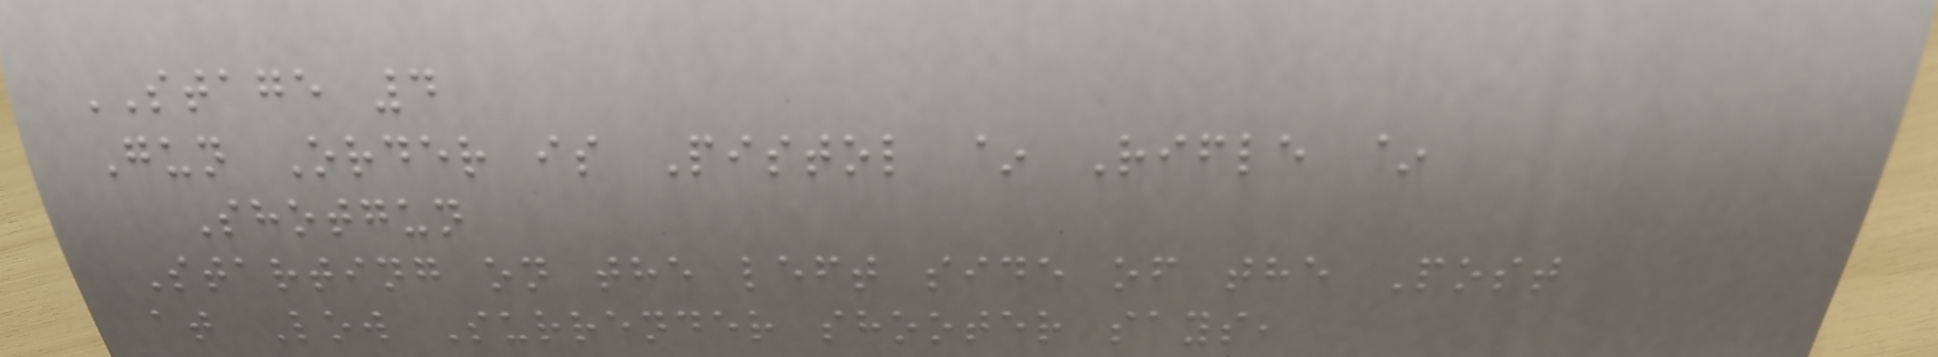STAGE 4
Gun Order is Pistol ~ Rifle ~
Shotgun
Starting on the left side of the Post
at Low Surrender shooter says,
